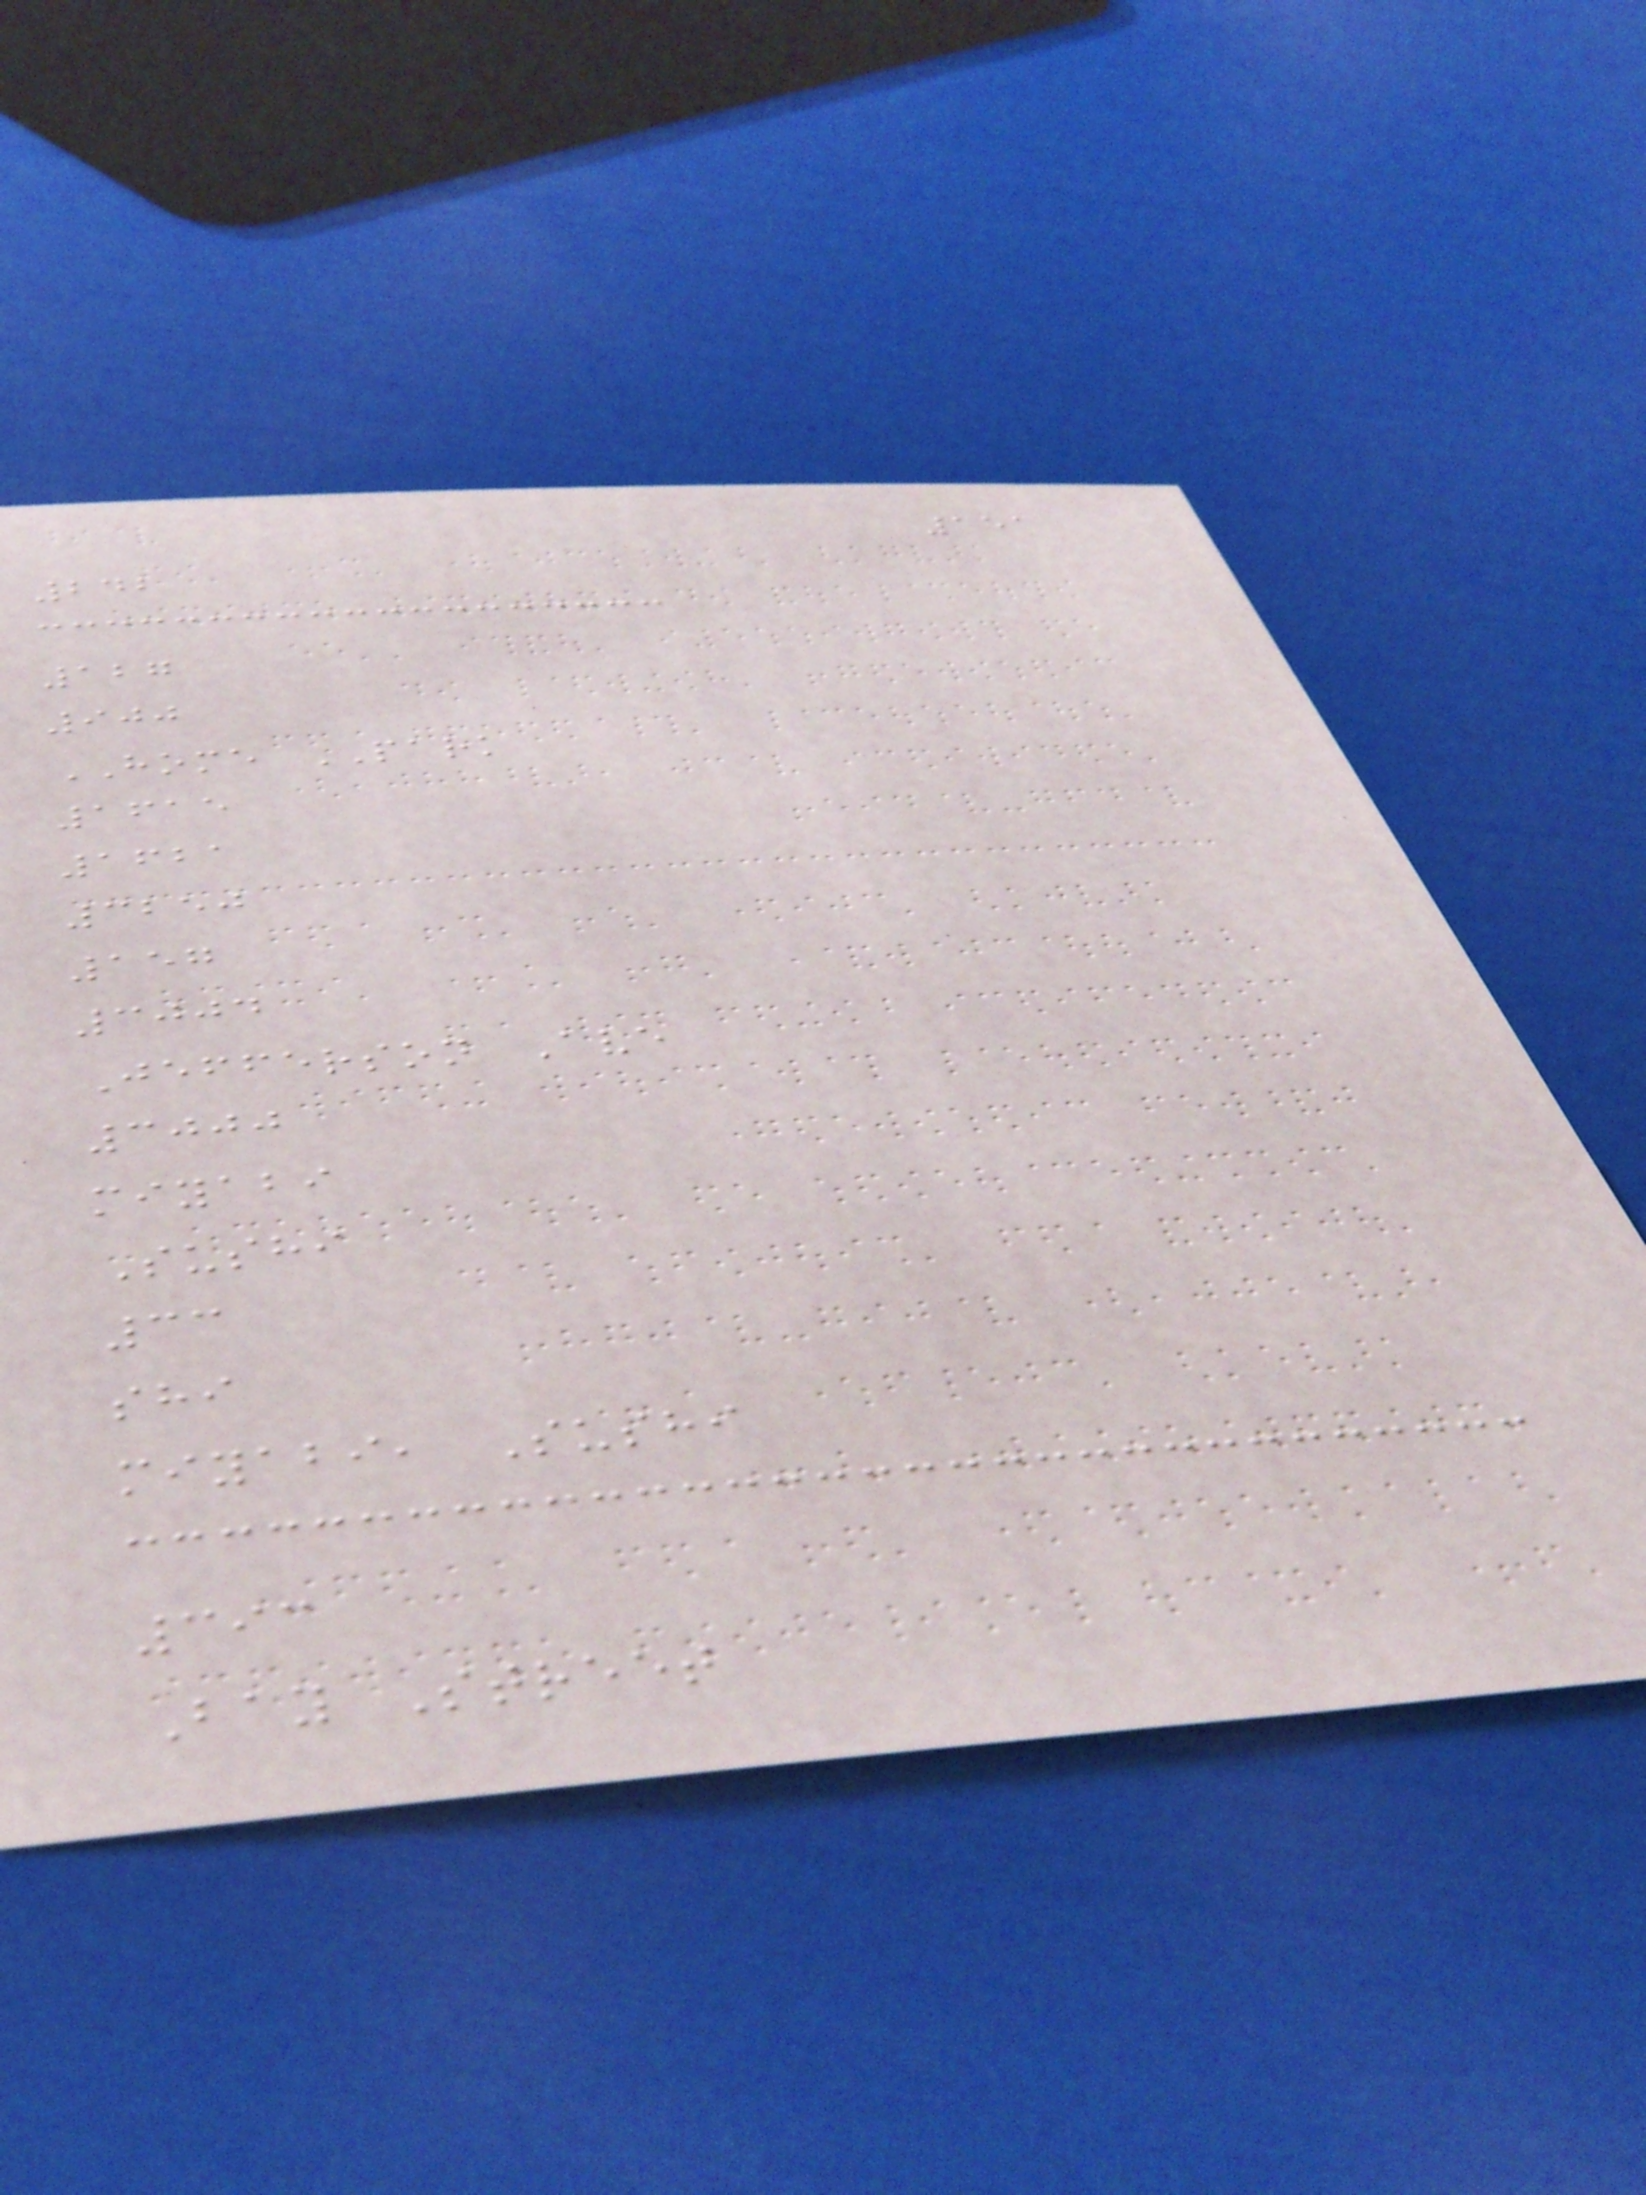151
242
127
900
HOME PARK
1615
1621
3250
157
3004
Jefferson Ave
3000
miyabi
Sushi
33
shi
miyabi, Sushi
393
Bay Street
